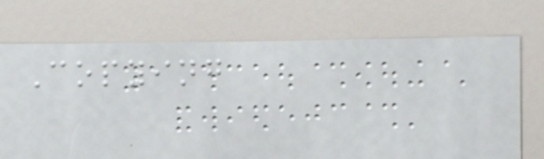Copying
